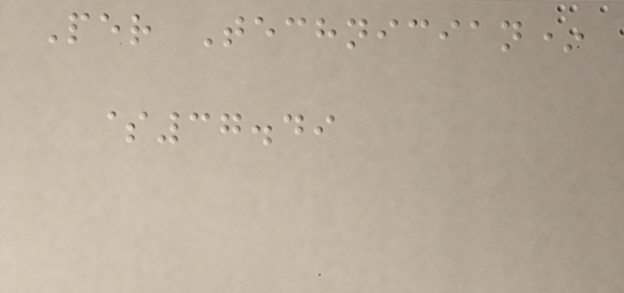Per Technician*
$37.49
